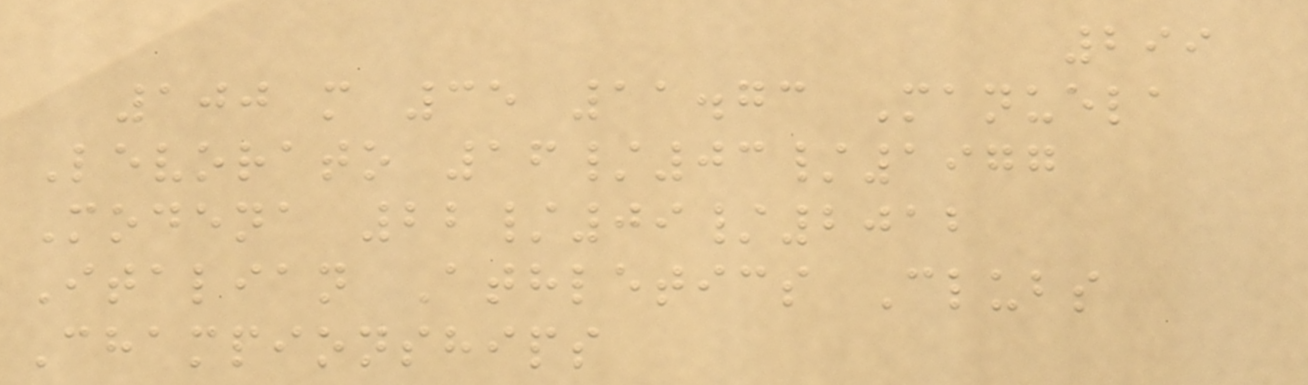299
100 m 35 11.73 Manuela
Levorato 16/03/1977
Modena 22/09/2012
Italian Athletics Clubs
Championships
